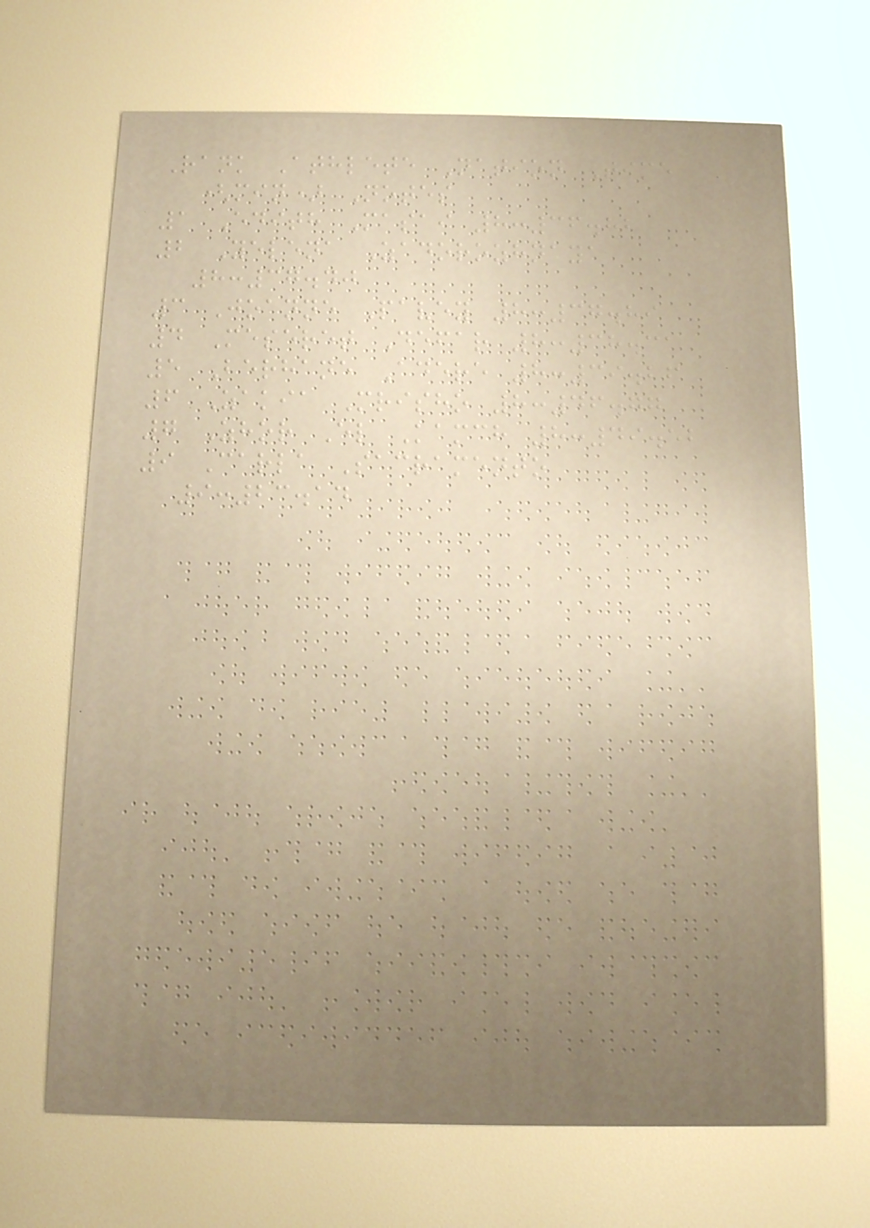Rank Athlete Nation Time
(min) Notes
1 Edith Masai 8:36.82
2 Yelena Zadorozhnaya
8:37.40
3 Joanne Pavey 8:37.89
4 Meseret Defar 8:38.31
5 Berhane Adere 8:39.26
6 Zakia Mrisho 8:46.77
7 Zhor El Kamch 8:49.52
9 Carla Sacramento
9:23.14
